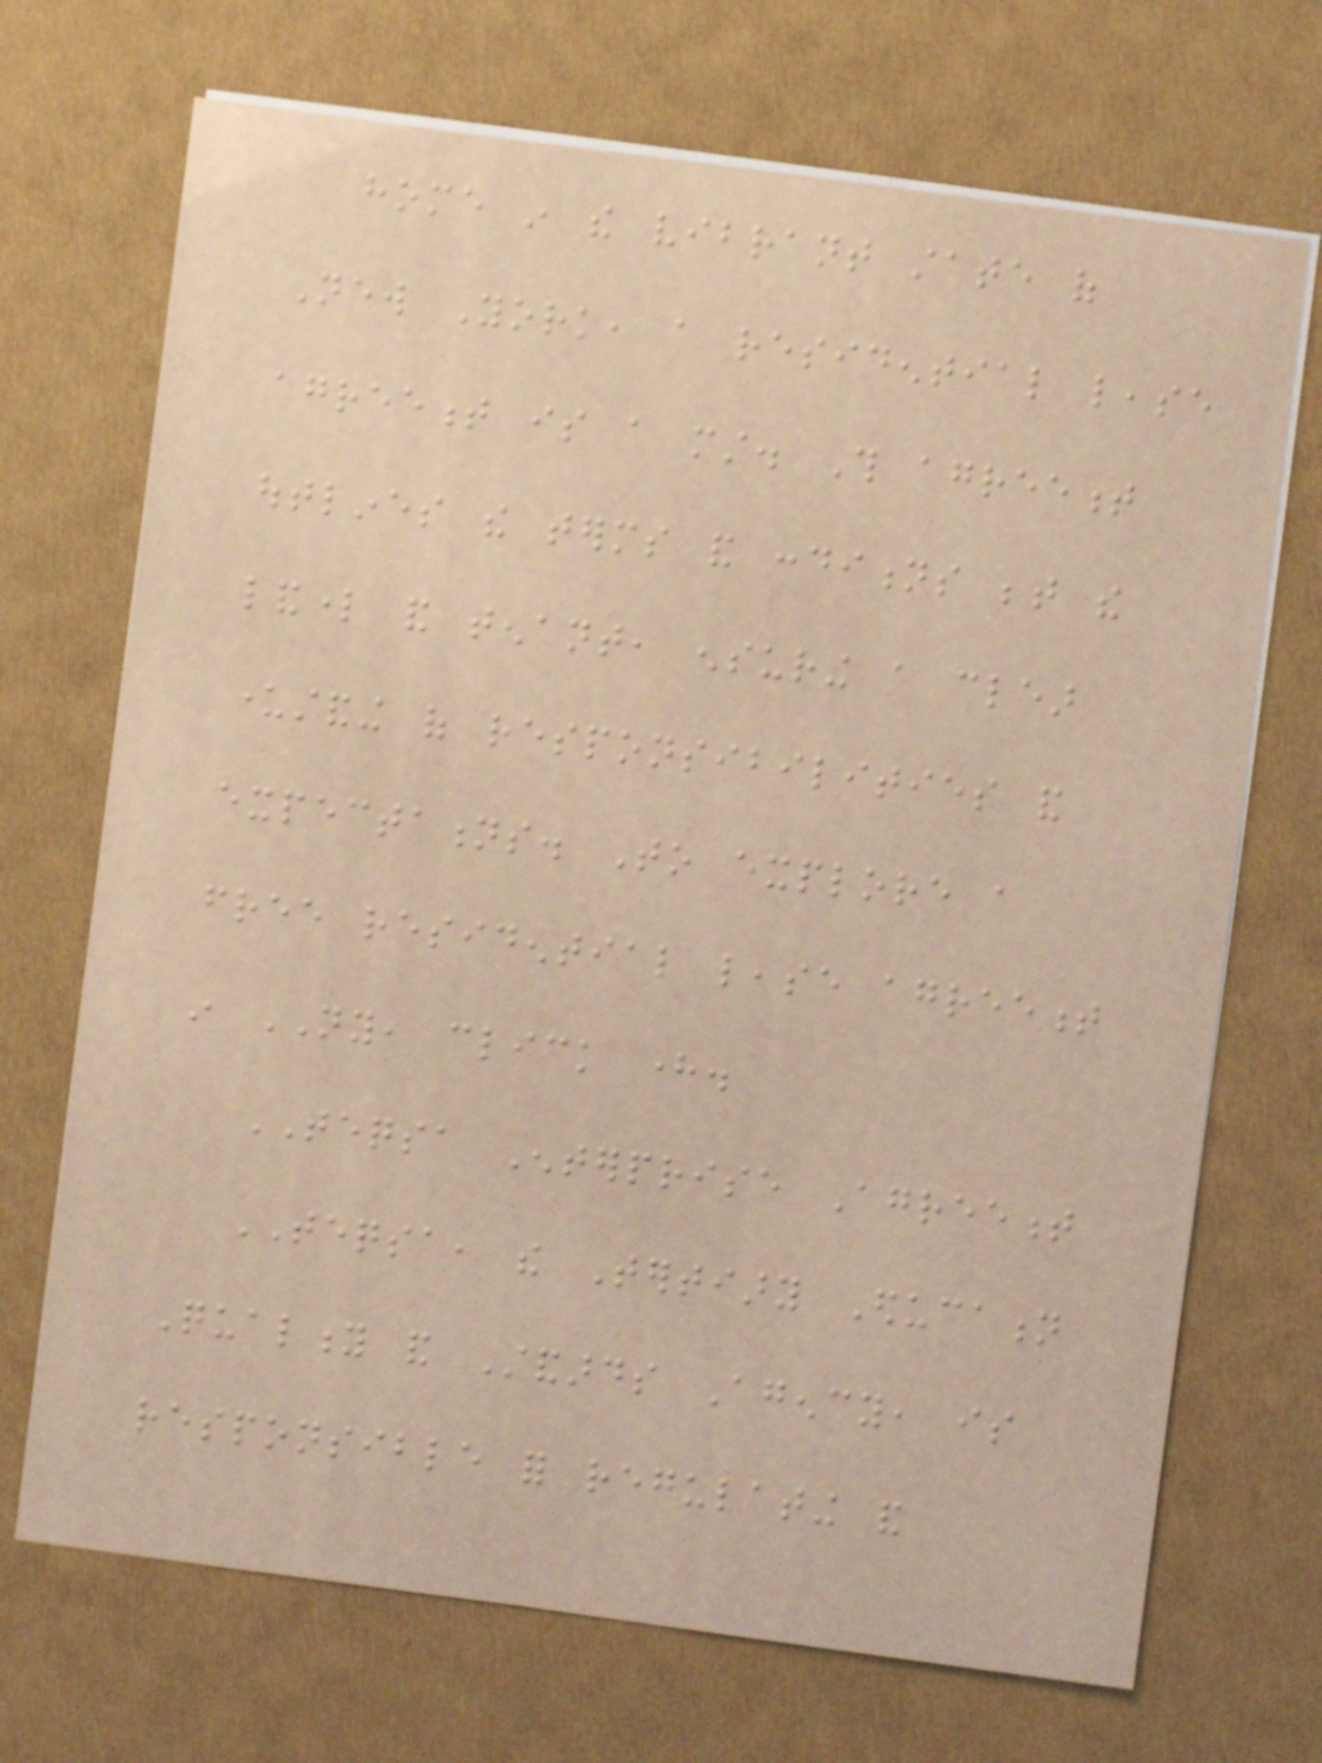home in the vibrant state of
New York, a residential lease
agreement is a must. This agreement
outlines the terms and conditions between the
landlord and tenant, ensuring a clear
understanding of responsibilities and
expectations. To explore a
free residential lease agreement
in NY, click here.
TEQSA Enterprise Agreement
TEQSA, the Tertiary Education
Quality and Standards Agency, is
responsible for regulating and
